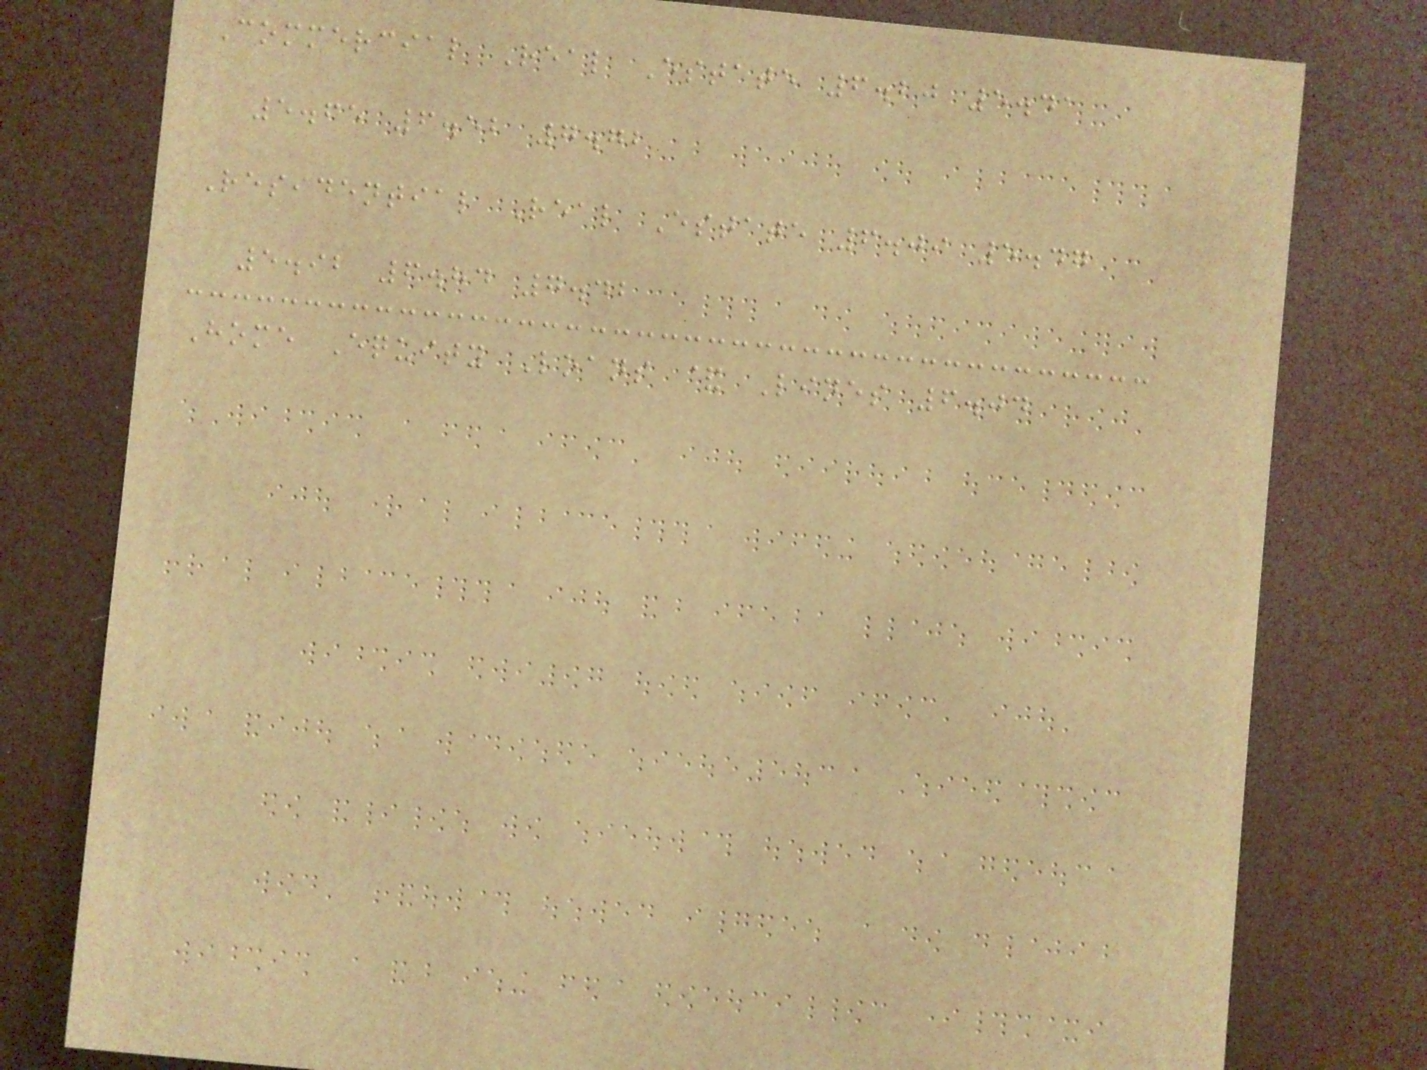Commercial Real Estate 6.20 5.41
5.65 6.52 7.72
Residential Real Estate 6.09 5.47
5.92 6.84 7.42
Home Equity Loans & Lines 6.04
